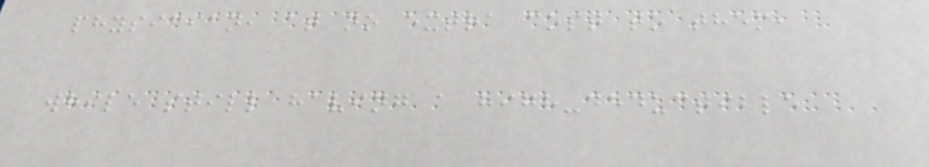physician, at no extra cost to them,
while still having a high-deductible
